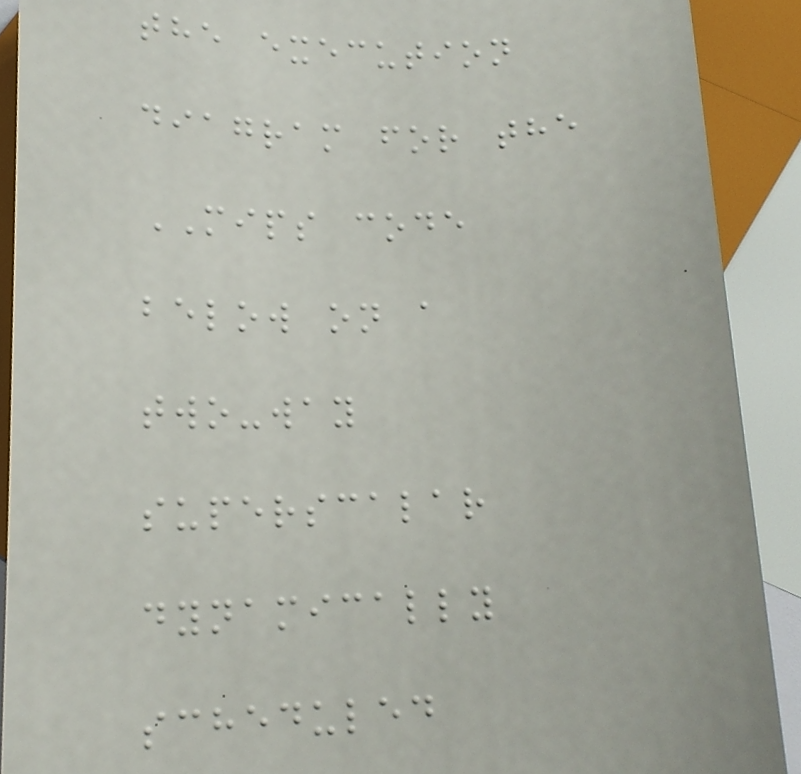the execution
diagram for the
MIPS code
below on a
two-way
superscalar
dynamically
scheduled
